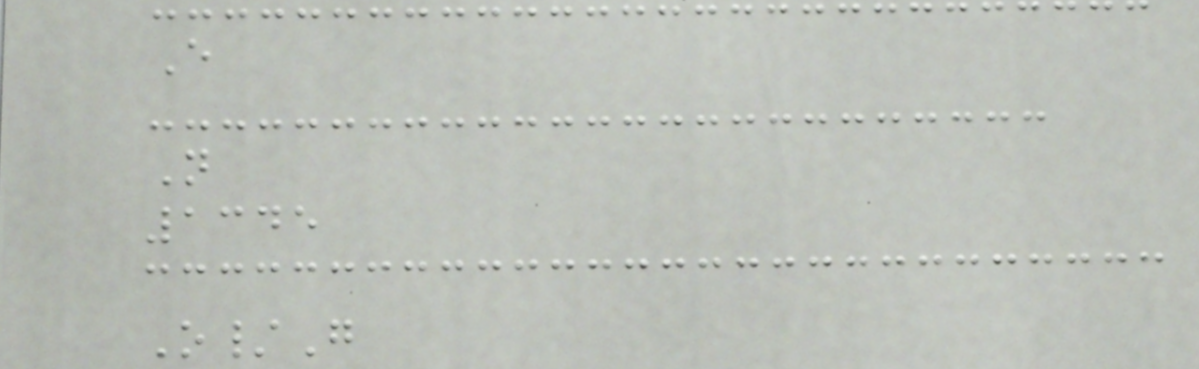E
N
1345
O/G
